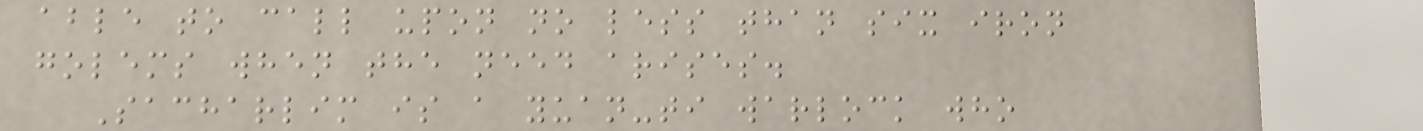able to call upon no less than six iron
golems when the need arises.
Sacharlim is a yuan-ti warlock who
